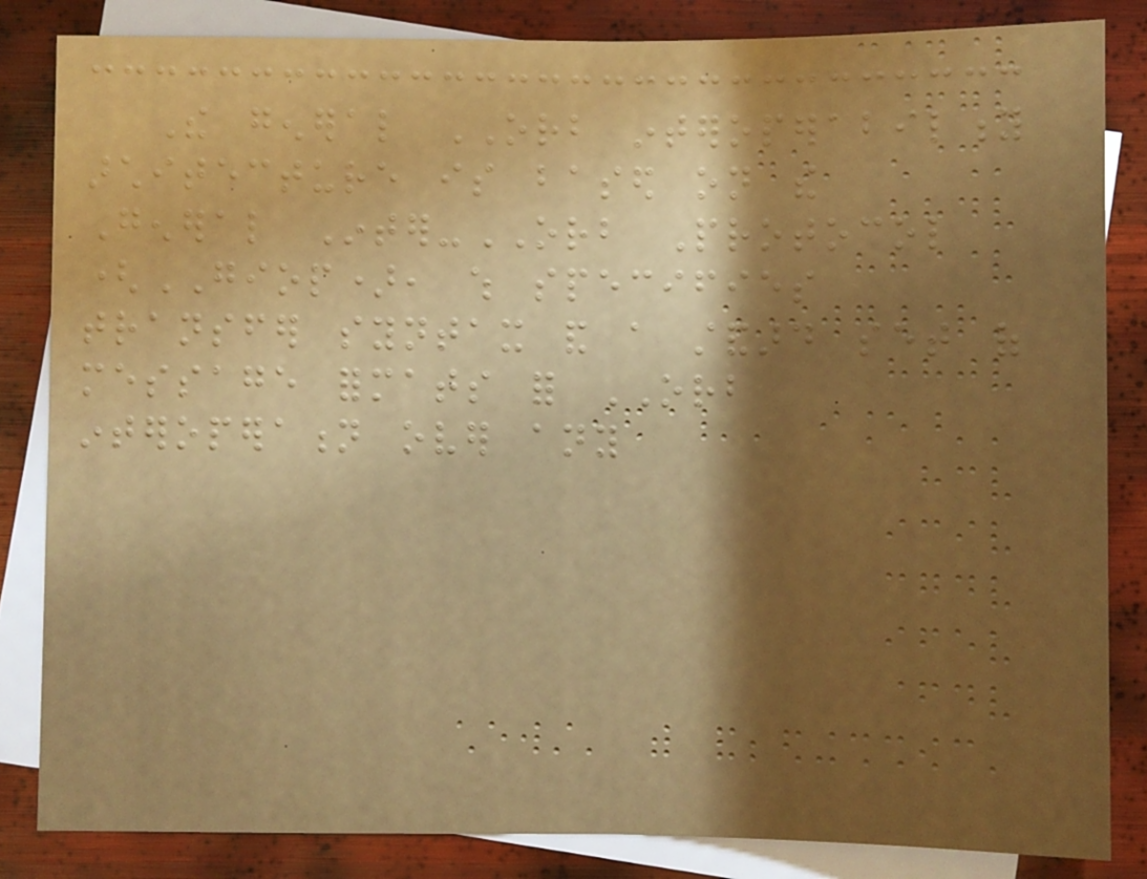The general ORB interoperability
architecture is based on the
General Inter-ORB Protocol
(GIOP), which specifies
transfer syntax and a standard set of
message formats for ORB
interoperation over any
